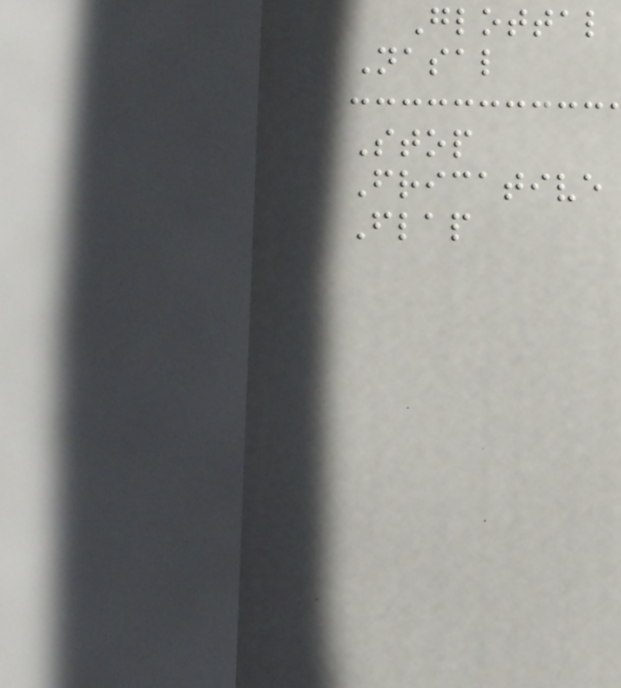Glottal
Nasal
Stop
Fricative
Flap
